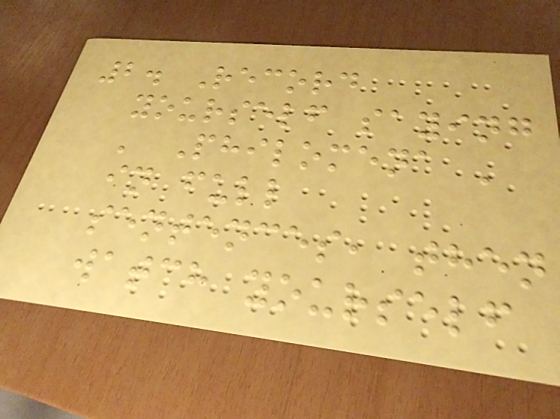2. Record
yourself saying
' Philomena '
in full
sentences, then
watch yourself
